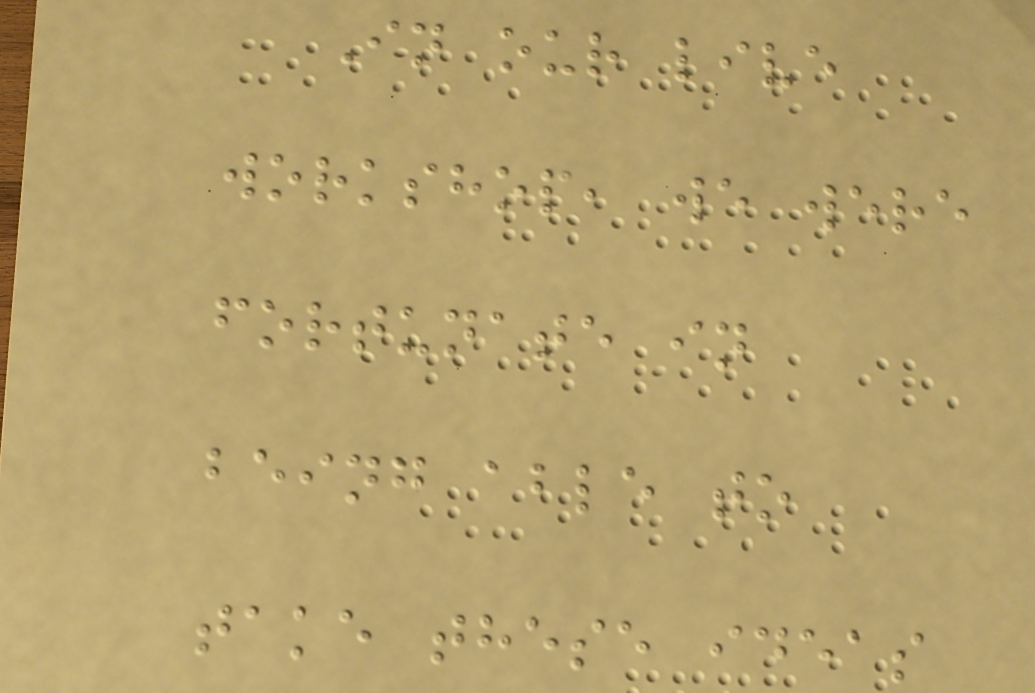In our live
workshop, we were
fortunate in
being able to
take these ideas
